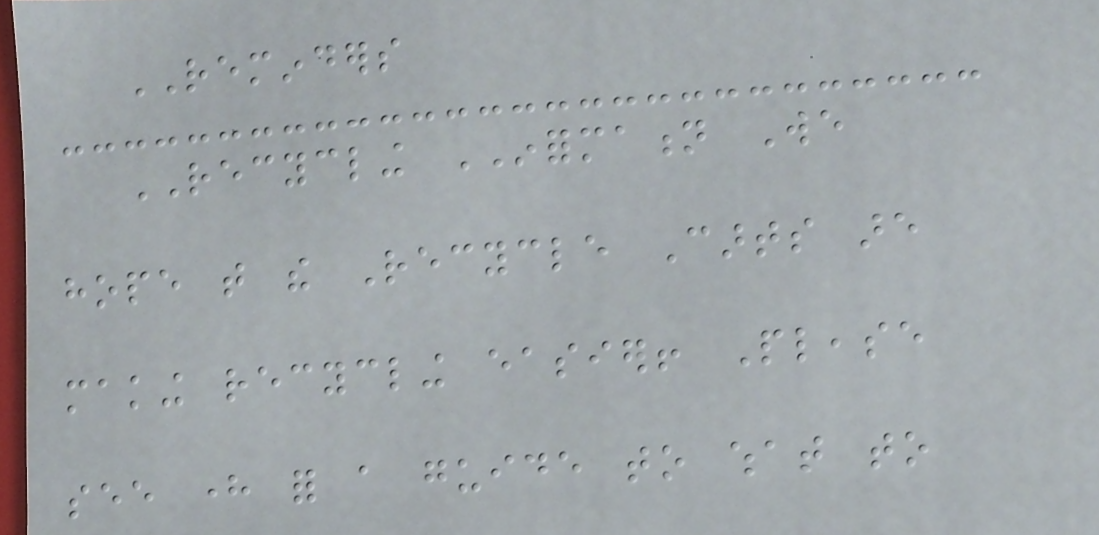REMINDERS
RECYCLING INFORMATION We
hope that the Recycle Carts are
making recycling easier! Please
see here for a guide to what to
